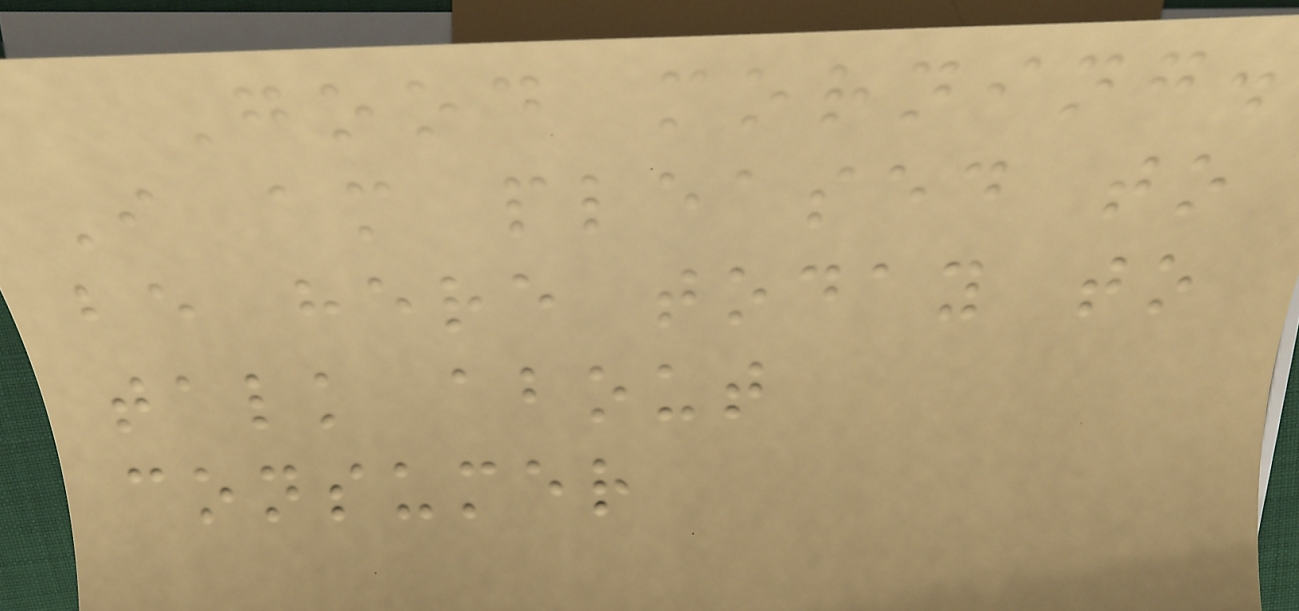Good morning.
I am pleased to
be here today to
talk about
consumer
